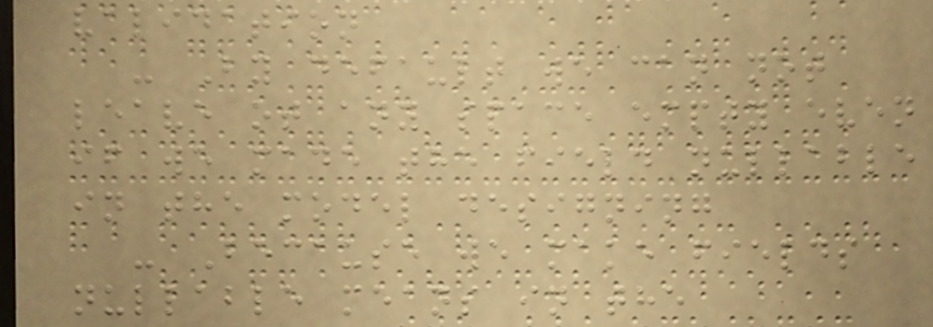validation
- By default we can not
leave ot any space empty even
if we made the field nullable
in the model designing
- Because we make fields
nullable means in the
